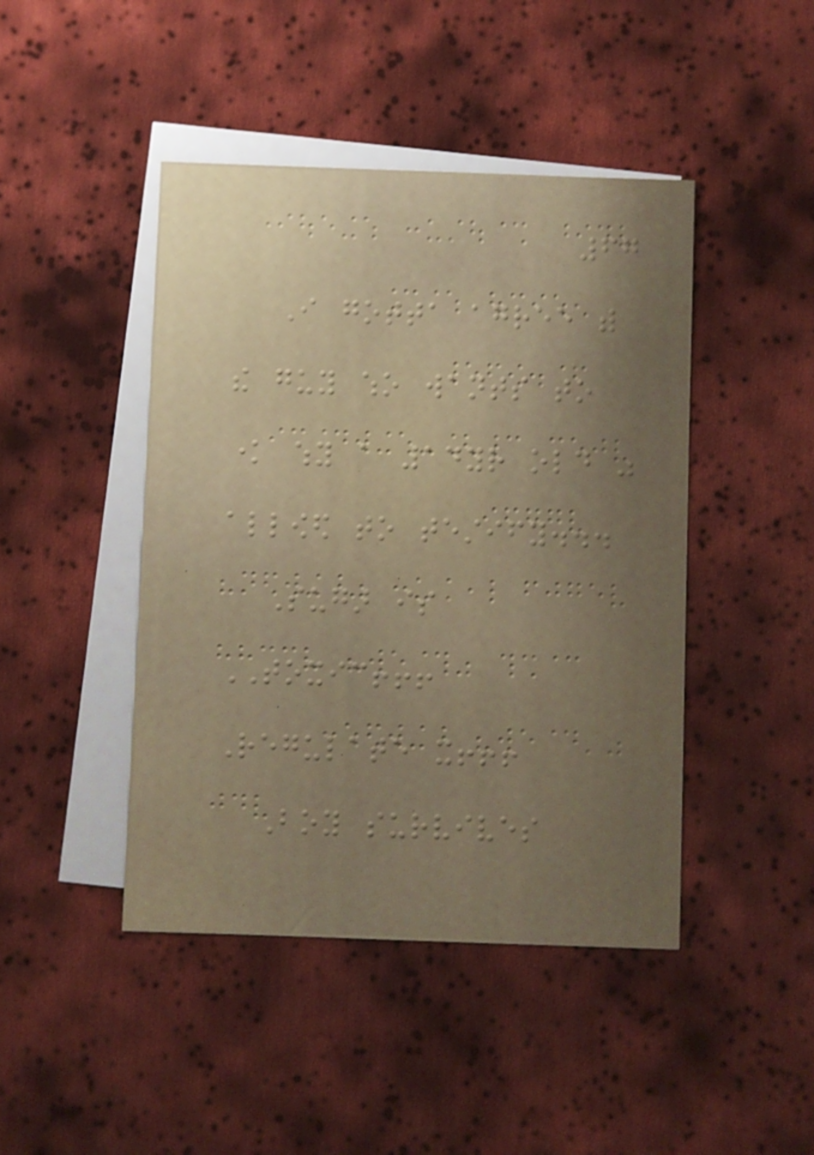67
I gotta agree with
the guy who wants to
know why a 14yr old was
allowed to testify...
Sugar is
TOXIC!!!
Regulate it!!!
Boy survives
